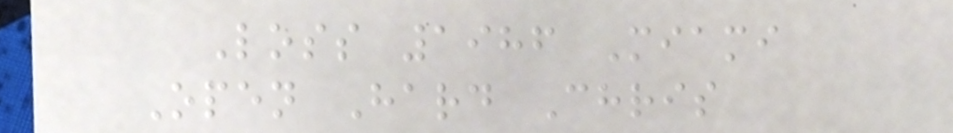Loss 1986 Miami
Open Hard Chris
